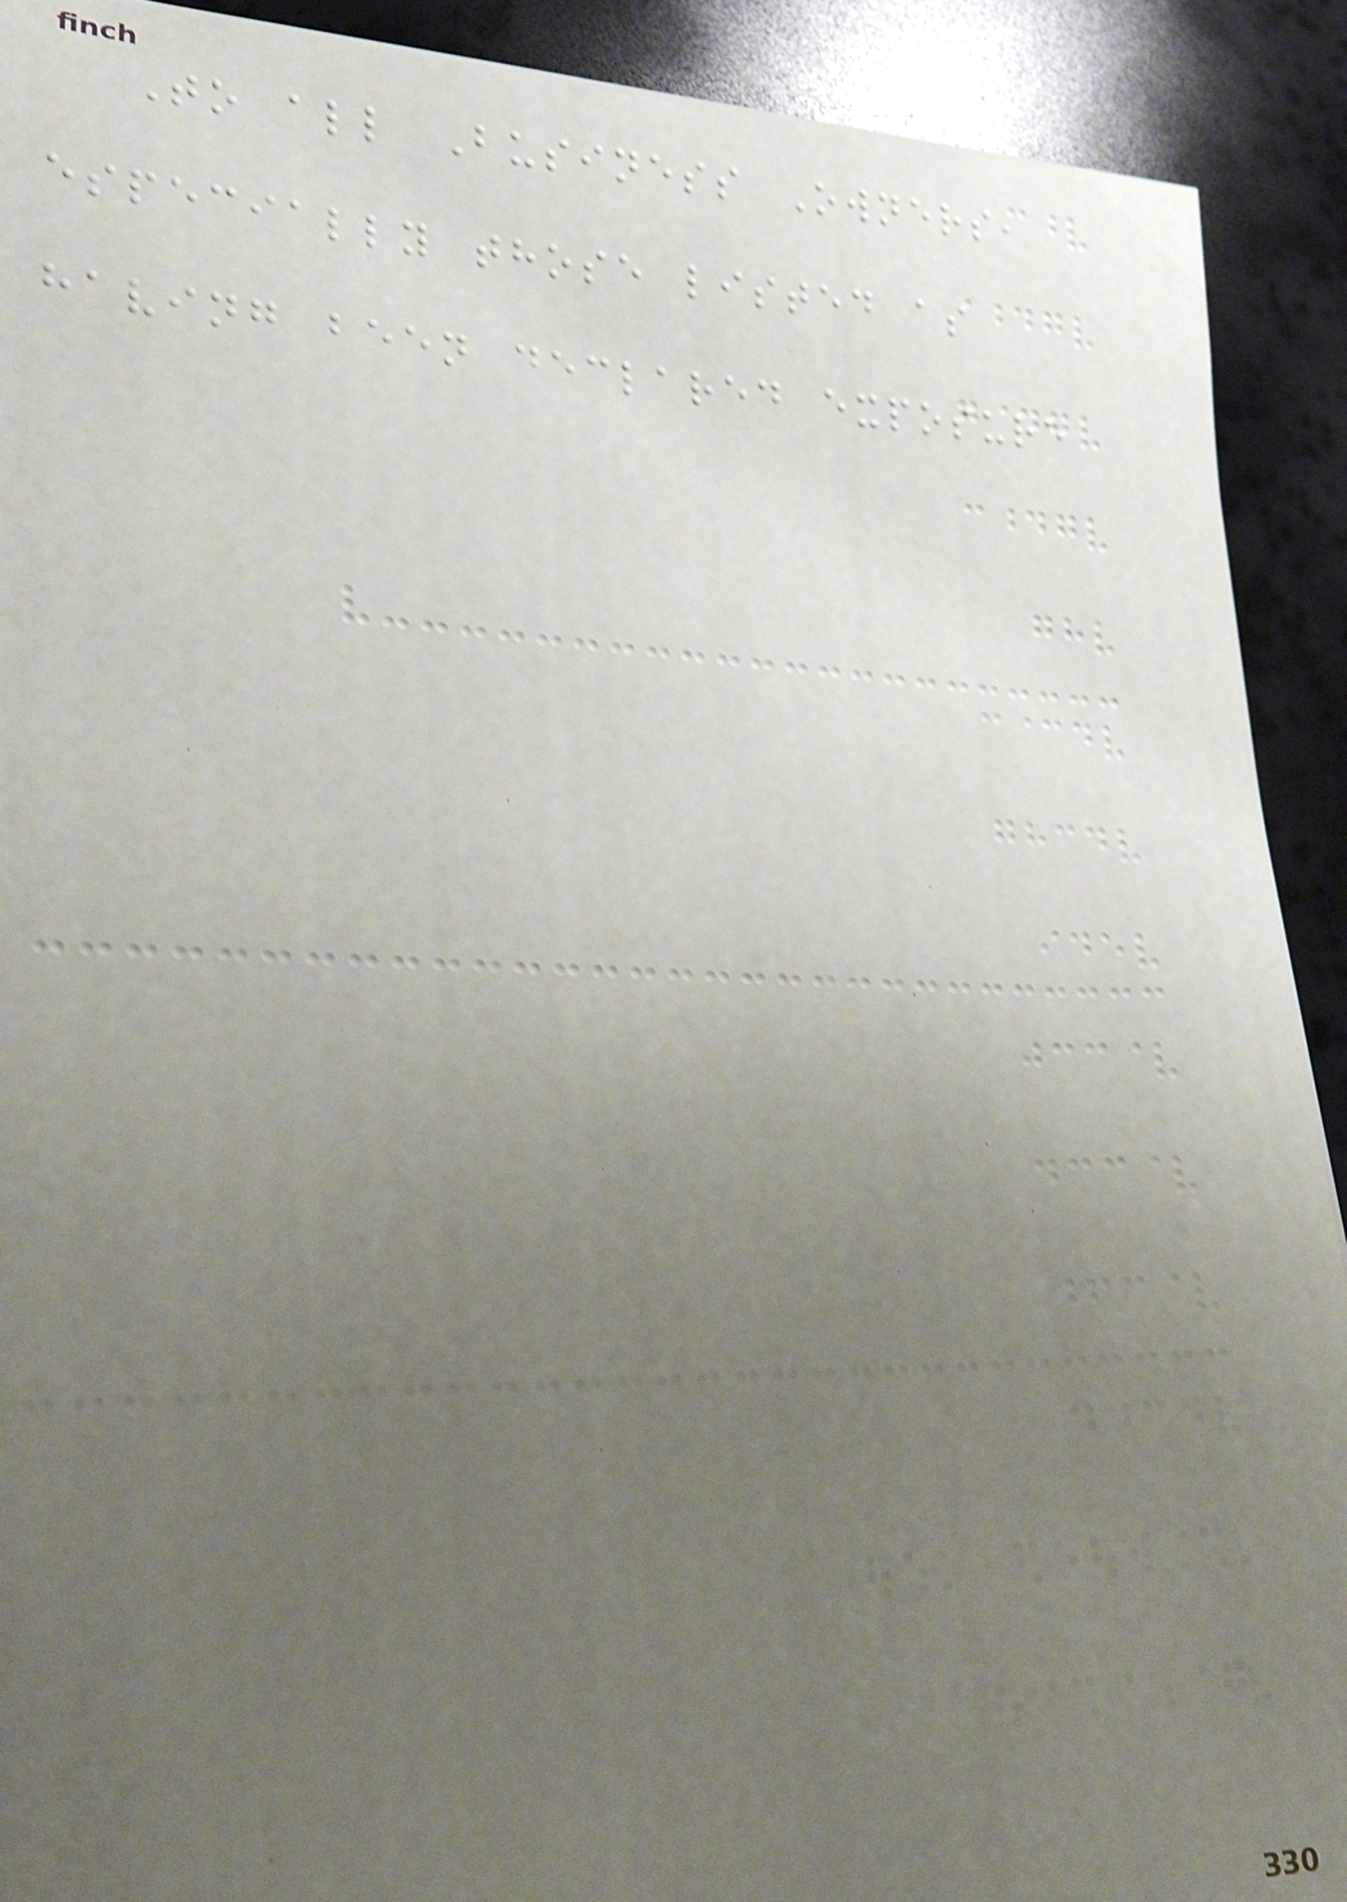To all Business Owners,
especially those listed as
having been declared exposure
